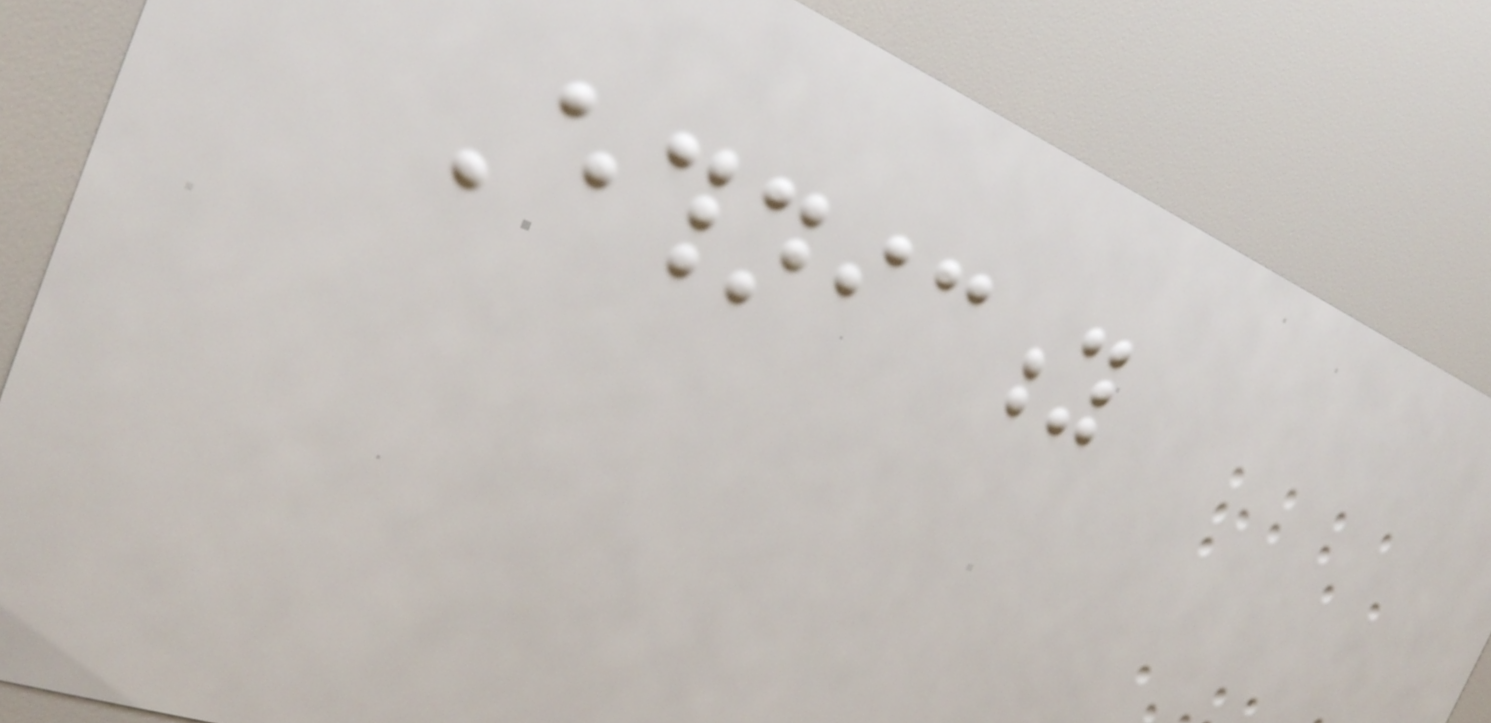Ethnicity
